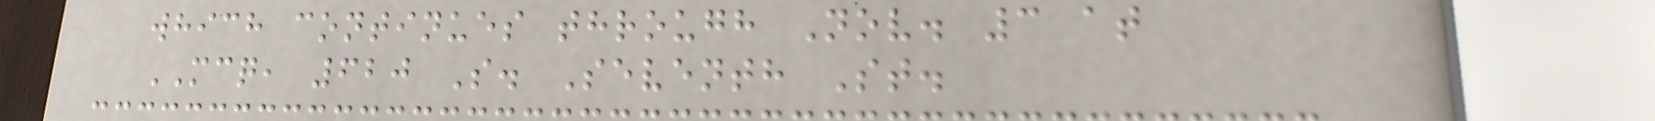which continues through Nov. 3 at
MCQ, 620 S. Seventh St.
